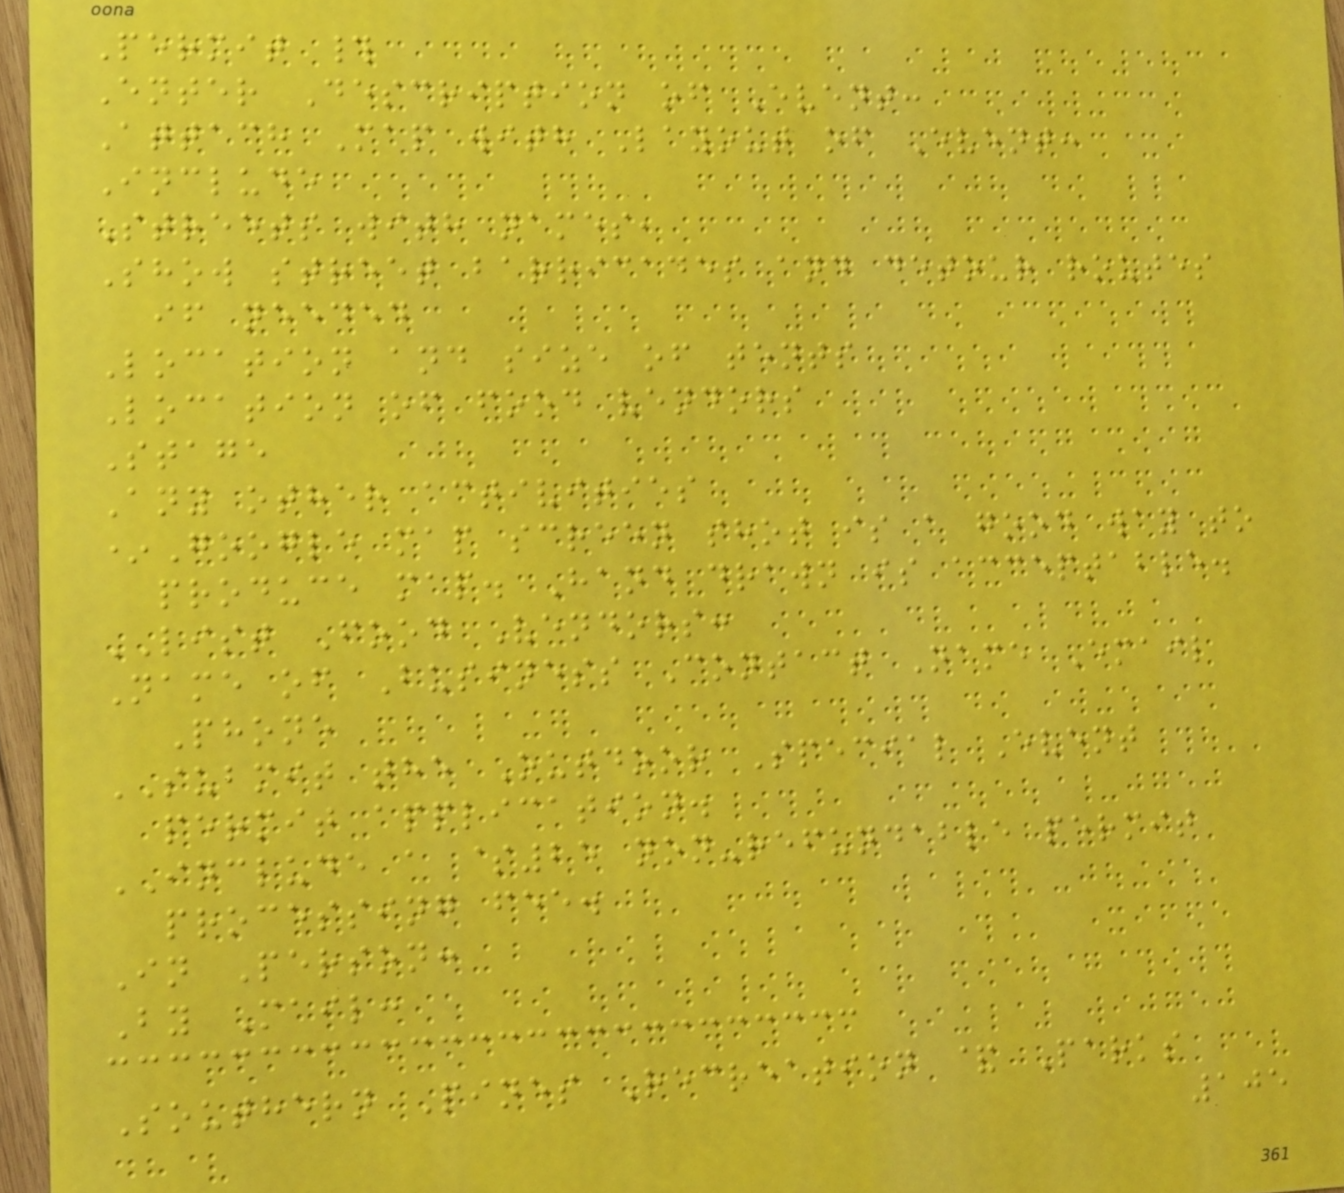Permit #
Enter Description of Event:
Attach Map with Layout of Event:
Include
Streets with names,
Show street barricades and detour routes
if needed
Location and size of tents
Location of food vendors
Stage
Any other activities
*Google map screen shot is a good way to
produce map. Hand drawn is acceptable.
LIST Food Vendors:
Name of Business Contact Name Email
Phone
SUBMIT the Outdoor Special Event
permit application.
INCLUDE a $25 non-refundable permit
processing fee.
In Person:
By Mail:
Southern Pines Recreation & Parks
105
